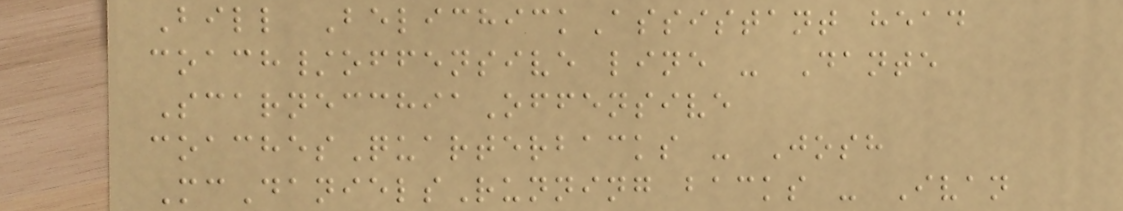Bill BelichickAssistant head
coach/offensive line - Dante
ScarnecchiaOffensive
coachesQuarterbacks - Josh
McDanielsRunning backs - Ivan
